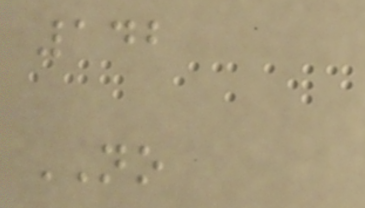142
NO
